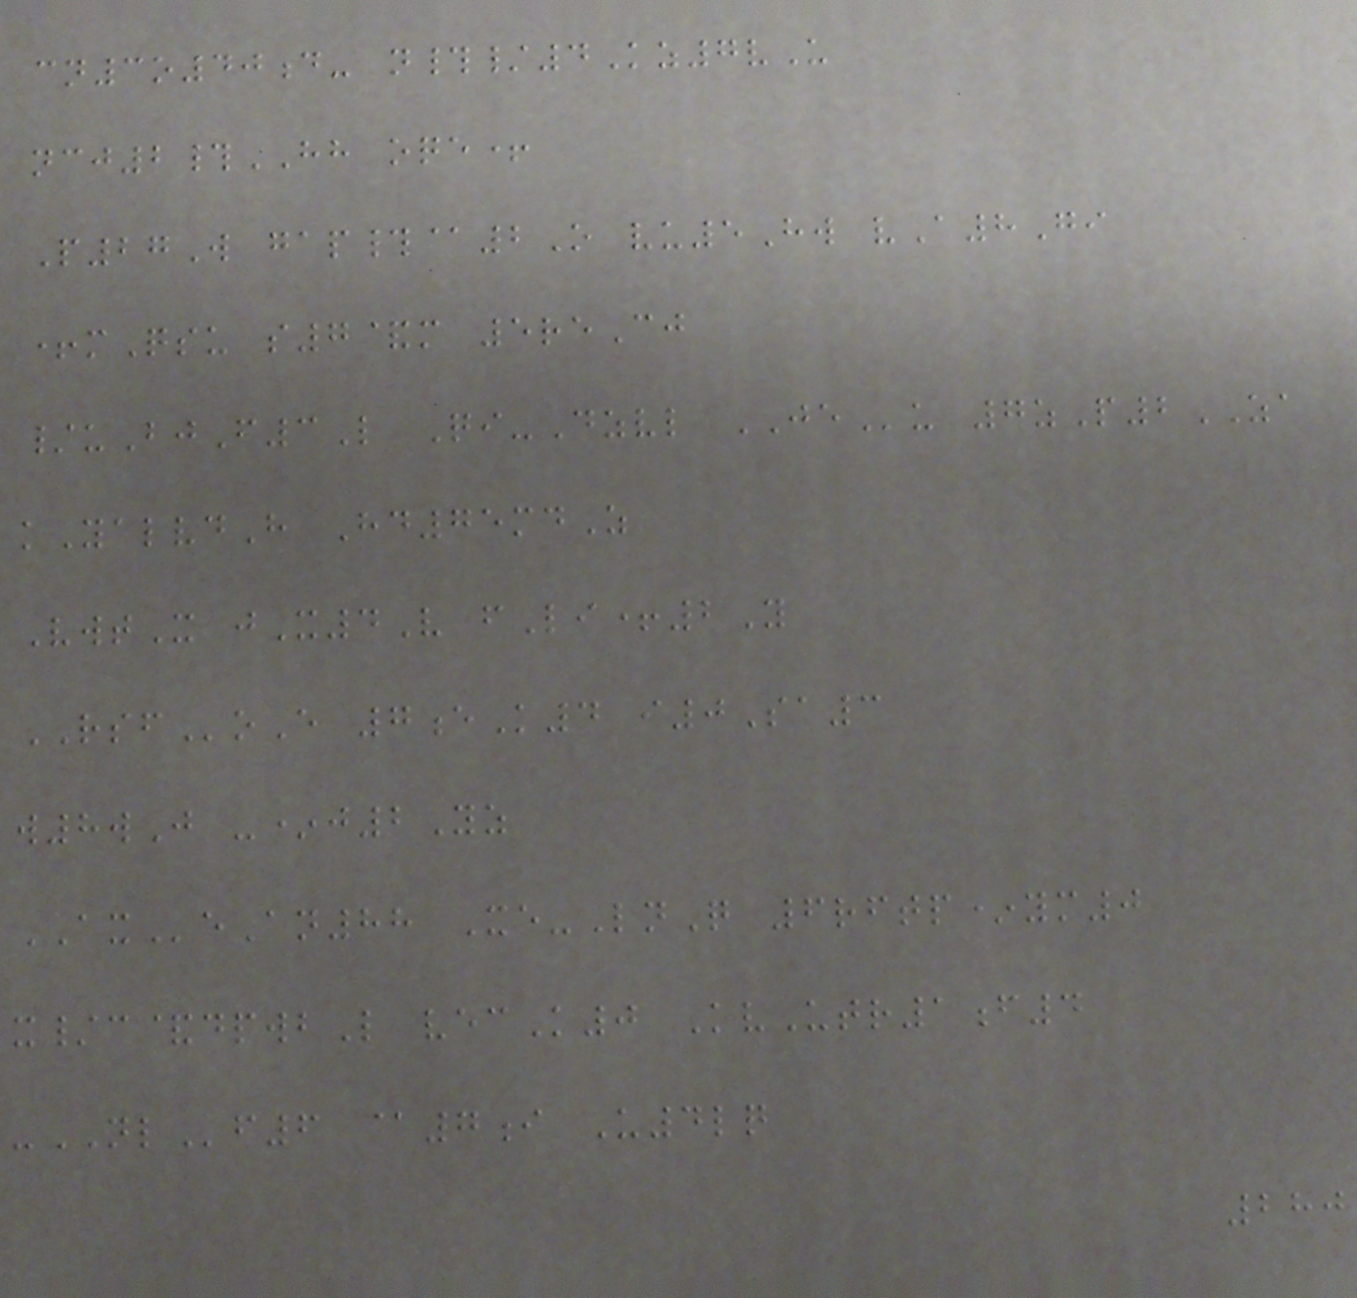cn3o40d- n#/4Kz7vU
ncj2#HH oqe+
P27W gap#@2O vu5Hw vA8Gi
+mQsu s7&m 5reCj
/uBjF3L Qi-Dzvl JEu 7zP2ZA
kYalvdH Hd75mdZ
VwtX jX4V fLi+2Y
RSFoE 7eK4 i0Sa3
w8wJ -*j2Yz
AXeAn88 Xe-LnQ 6rftp*ym0
x/c&dpwbL vecK0 KvUtr1f4
-NLf6 @7i U4lq
280
